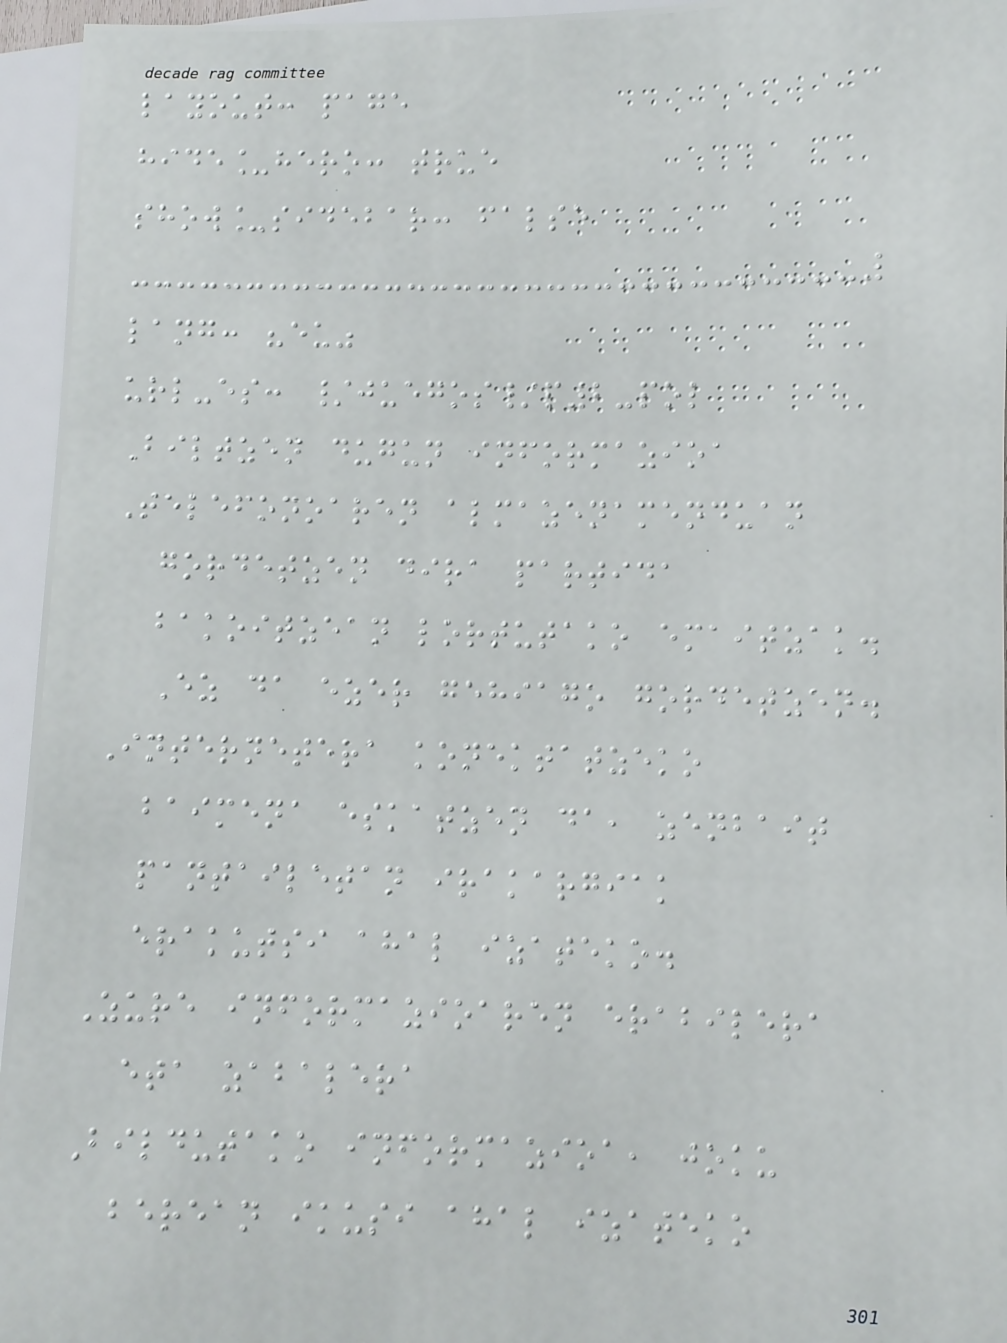layout: page
hide_hero: true
show_sidebar: false
lang: "eu"
url-es: /juegos/p2-pol
Biltzen dugun informazioa
Telefonoaren almazenamenduan
gordetzen dira partida
bakoitzean lortutako emaitzak.
Ez da ezer gehiago gordetzen.
Internetera konektatzeko
baimena eskatzen da, zenbait
pantailetan irakargiak
erakutsi ahal izateko.
Zure informazioaren erabilera
eta zabalera
Bildutako informazioa, joku
berean ikusi ahal izateko
